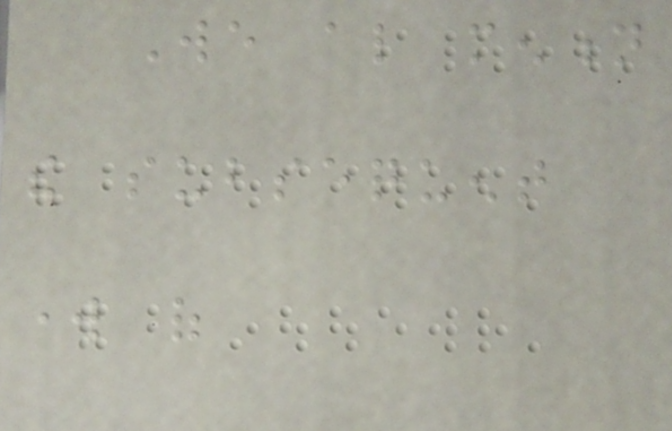We also mention
the subsequent
work of
